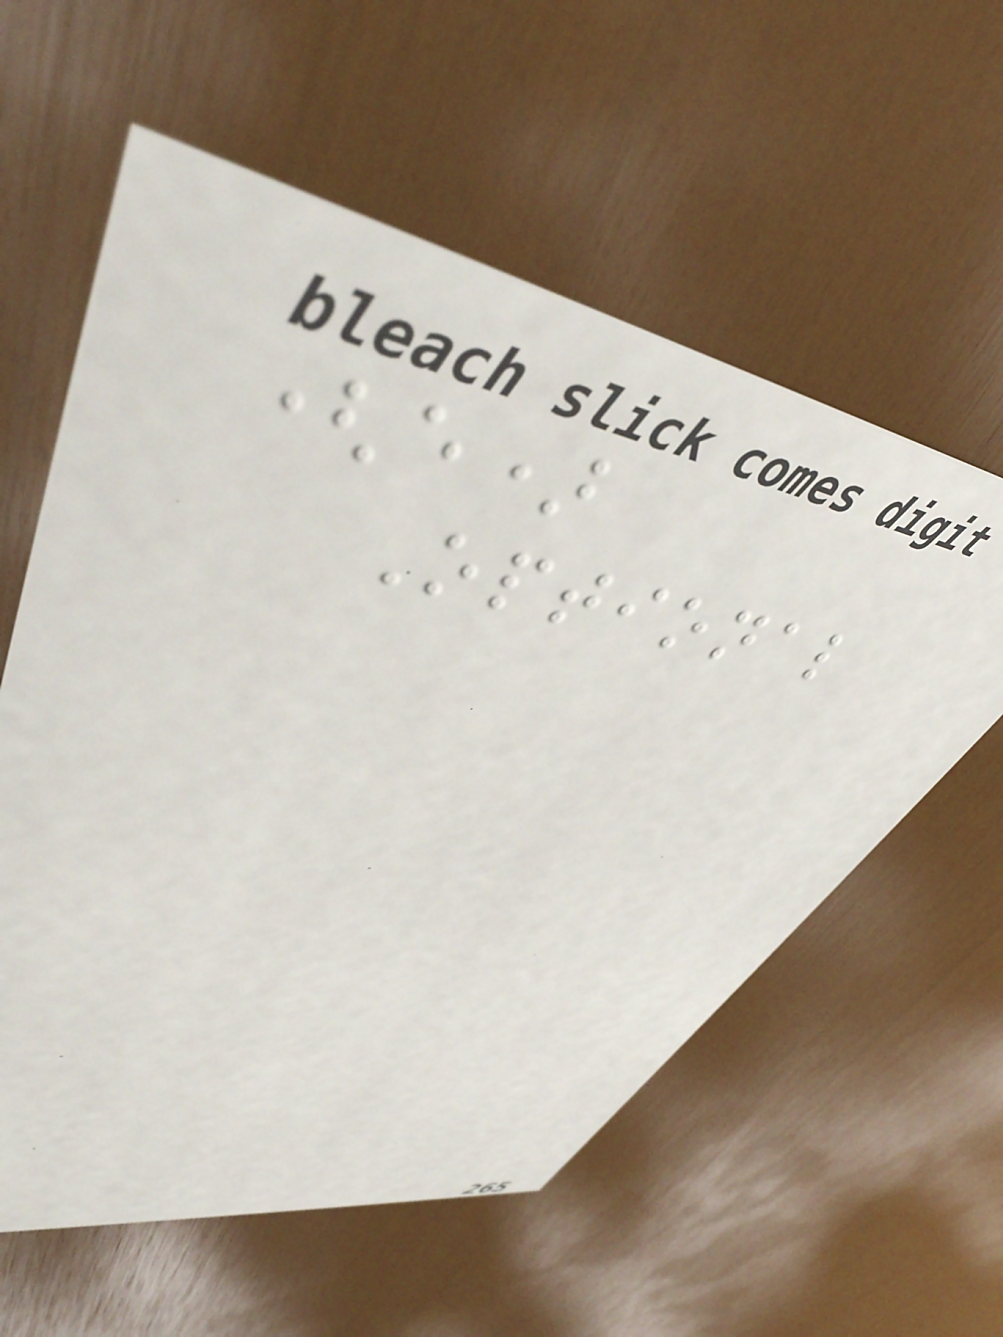(e)
Optional
